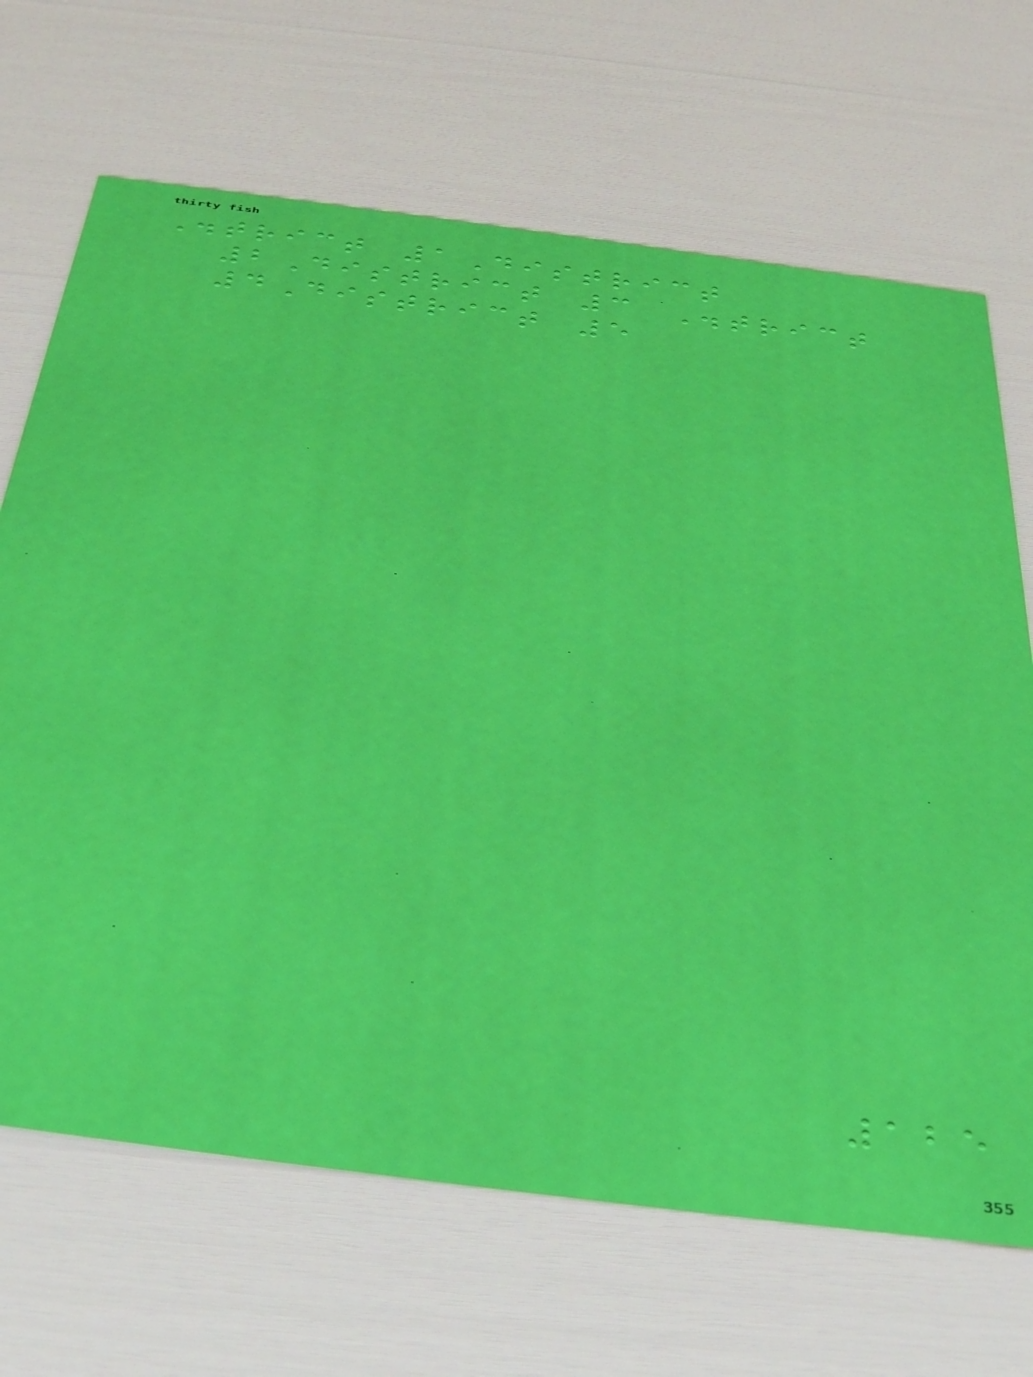District 1District
2District 3 District
4District 5
125
